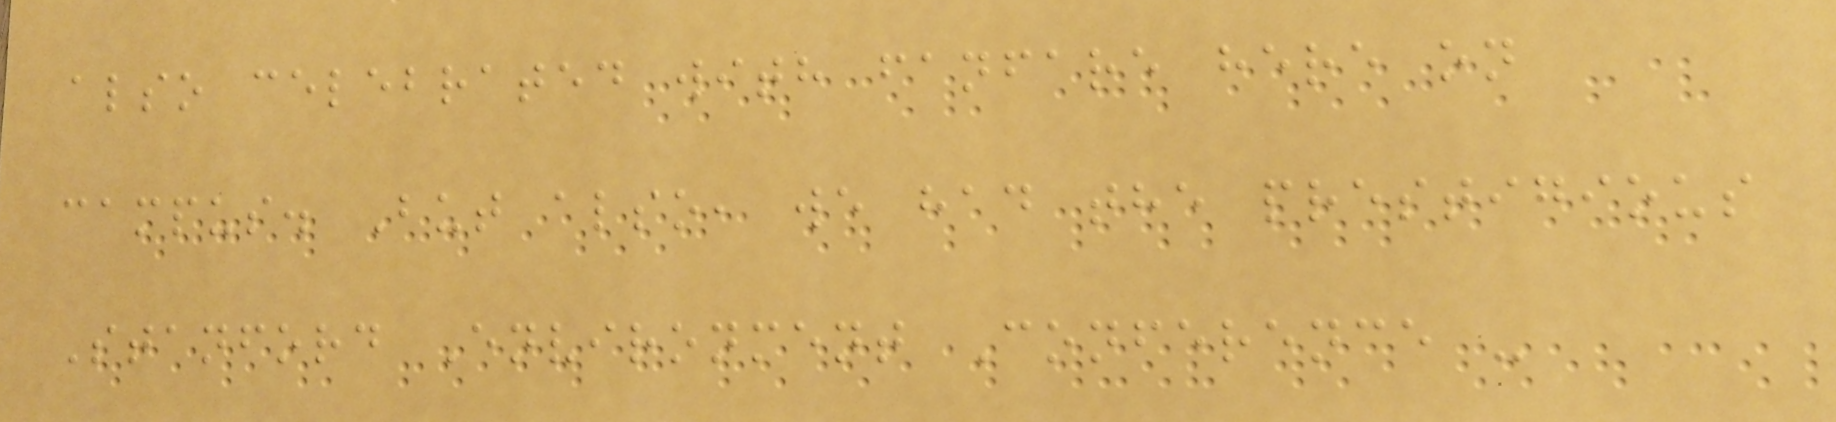also celebrated with fanfare here on
campus. But also, we had the prestigious
Stanford Environment Conference -
